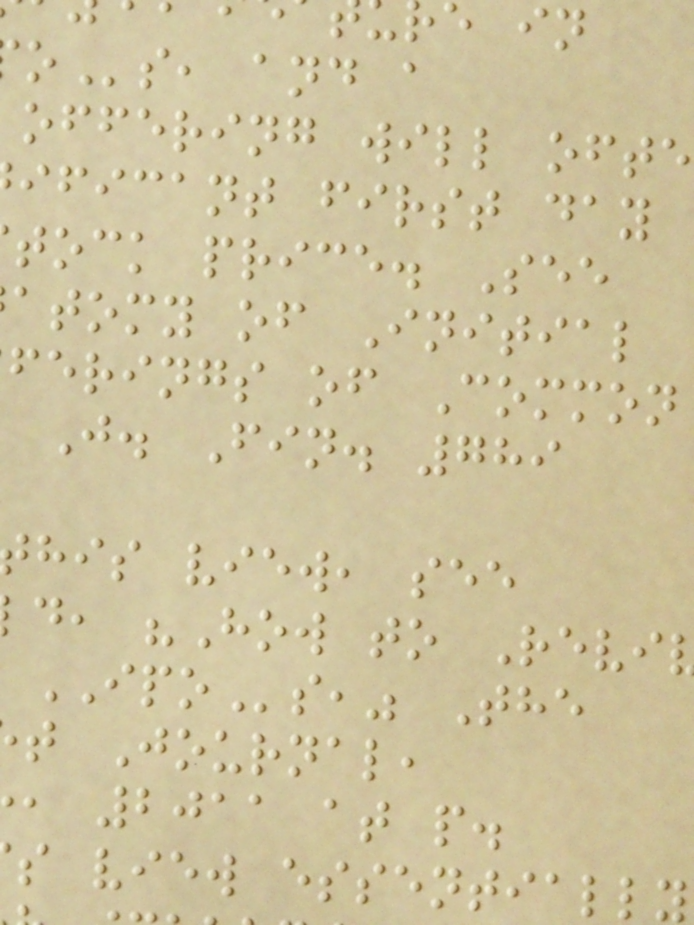s, and a
offering will ofte
ificant first day
tock price. See
atomy of Initial
ferings of Common
J. Fin. 789
his view, see
d, "How to Revi
IPOs," The
t Journal,
, 2011 at p.
s view essentially
